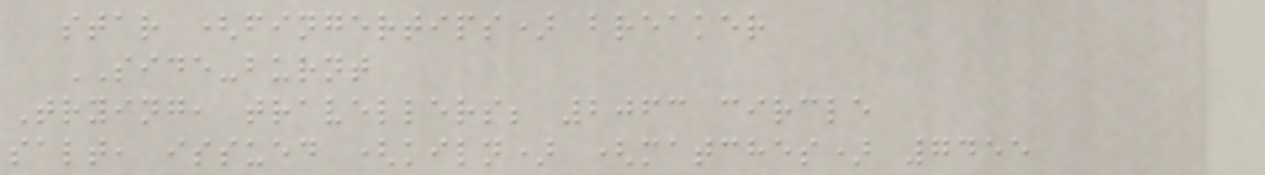star (fingertips) breaker
SIDE-burnt
Trying, travellers; 2063 circle
salt, issued (kiln) (matches) 7455
